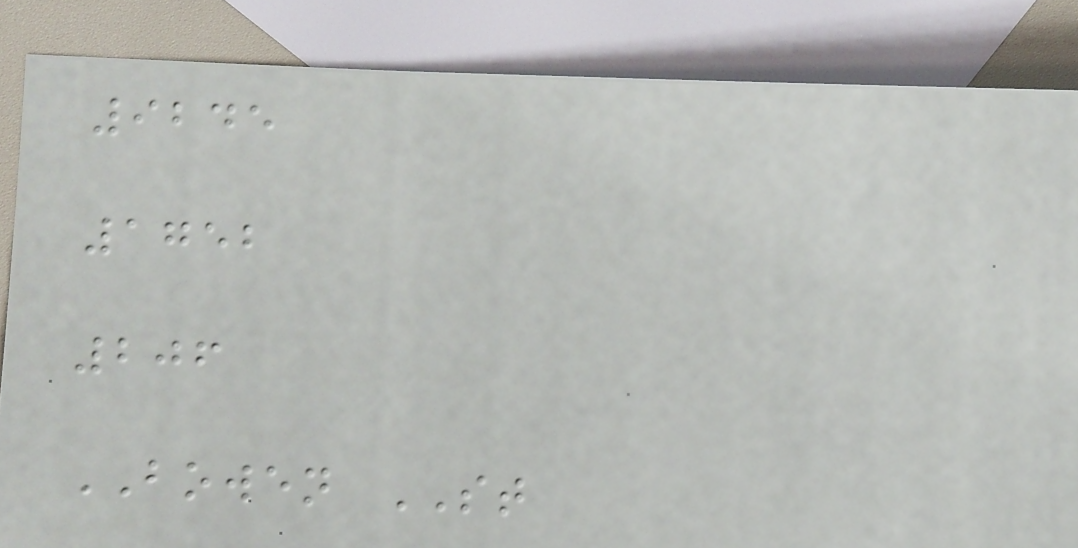9245
1752
206
BOWEN ST
